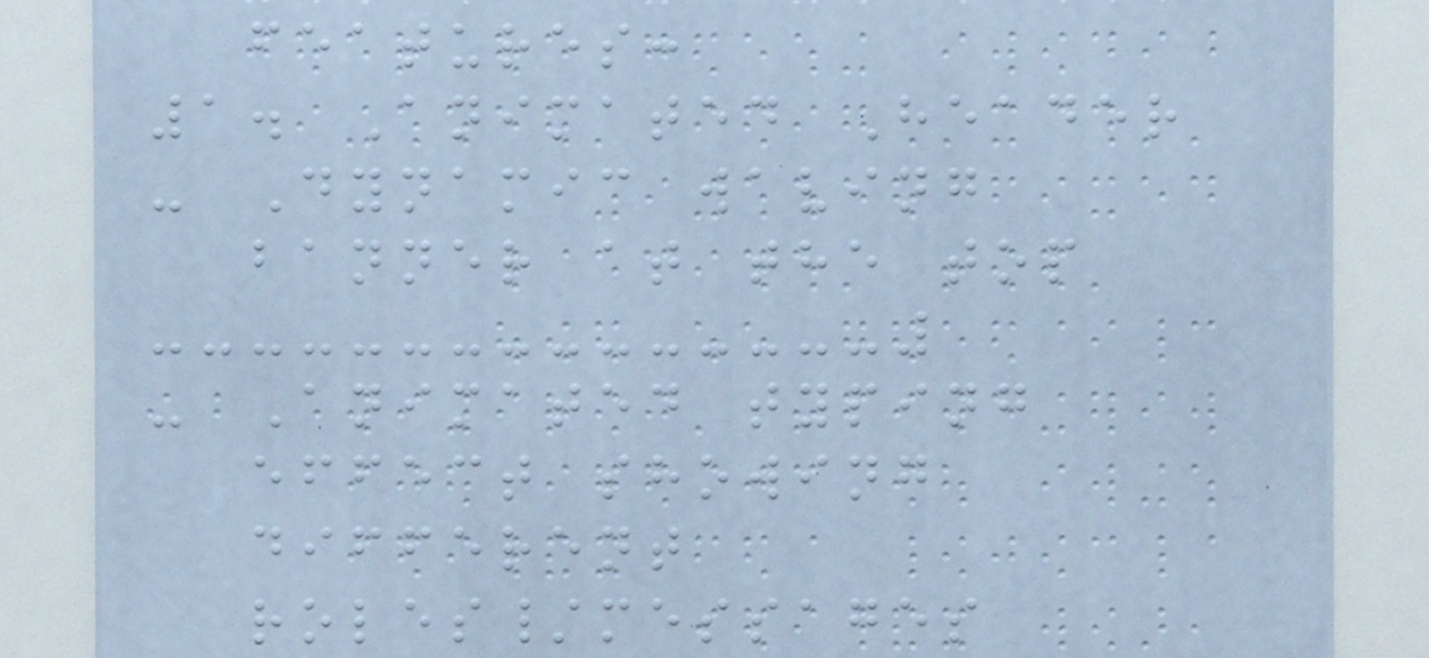features:
1. Animated Header
- Dynamic waving
banner at the top
- Animated typing
effect showing
different
roles/messages
